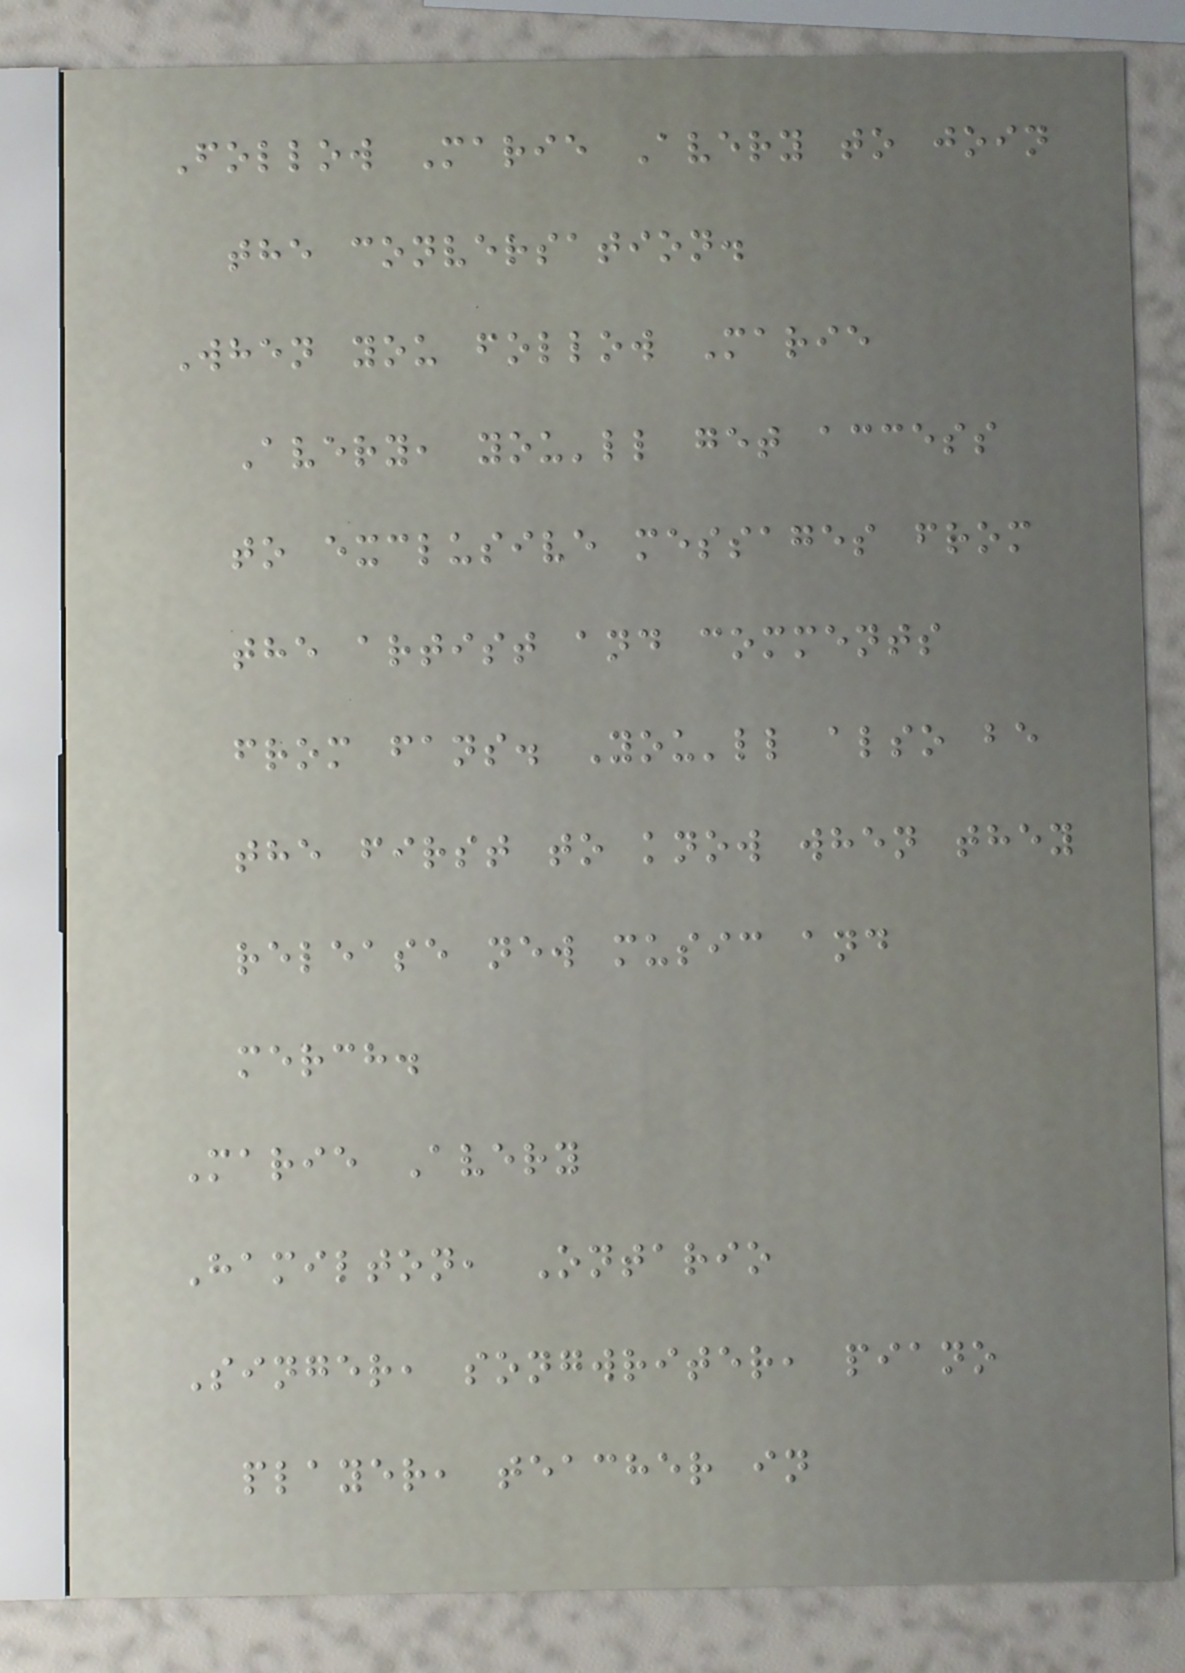Follow Marie Avery to join
the conversation.
When you follow Marie
Avery, you'll get access
to exclusive messages from
the artist and comments
from fans. You'll also be
the first to know when they
release new music and
merch.
Marie Avery
Hamilton, Ontario
Singer, songwriter, piano
player, teacher in
